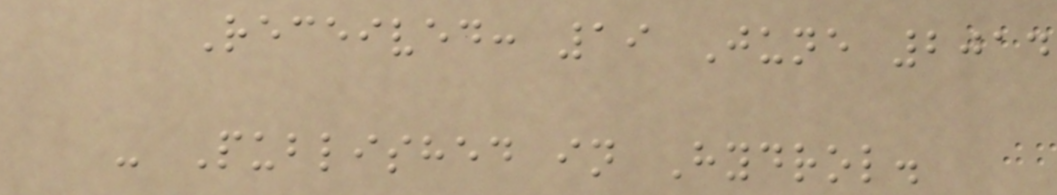Received: 19 June 2014
- Published in Hydrol.
